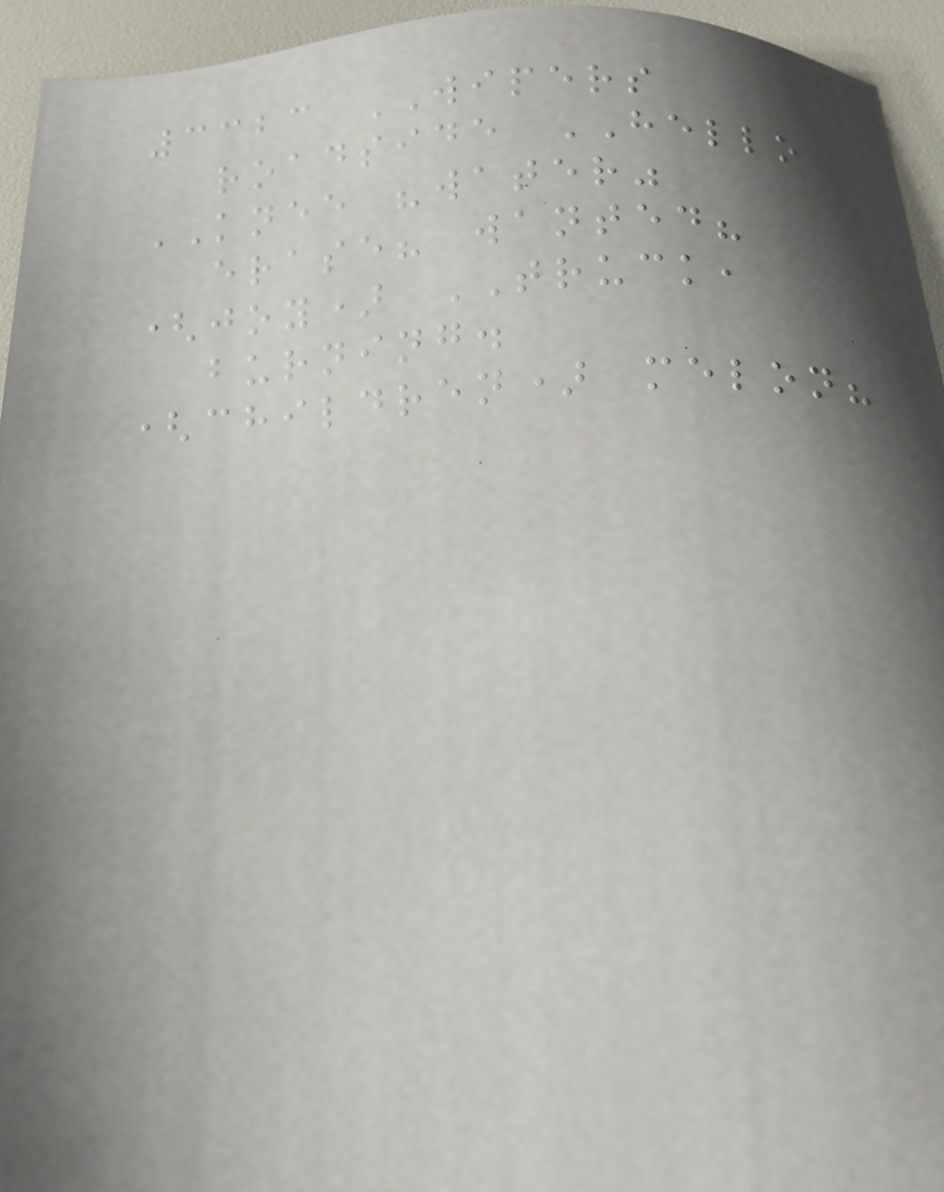3323 WIPERS
roadside HELLO
KNEE "water"
erase? wanted?
(joy) TRUCK,
burning.
(children) melon?
